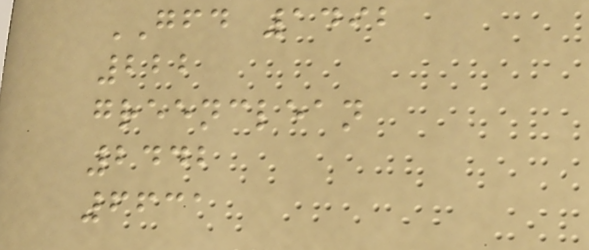GFD 1492
222
greenclean
2442
6631
